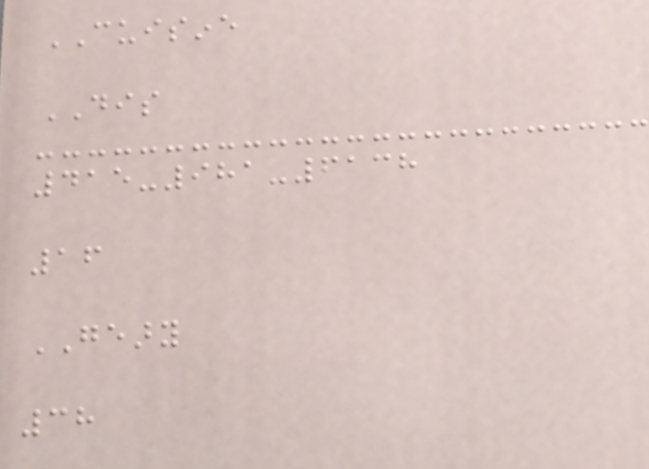CUISINE
DIS
415-981-6138
16
GEARY
38
